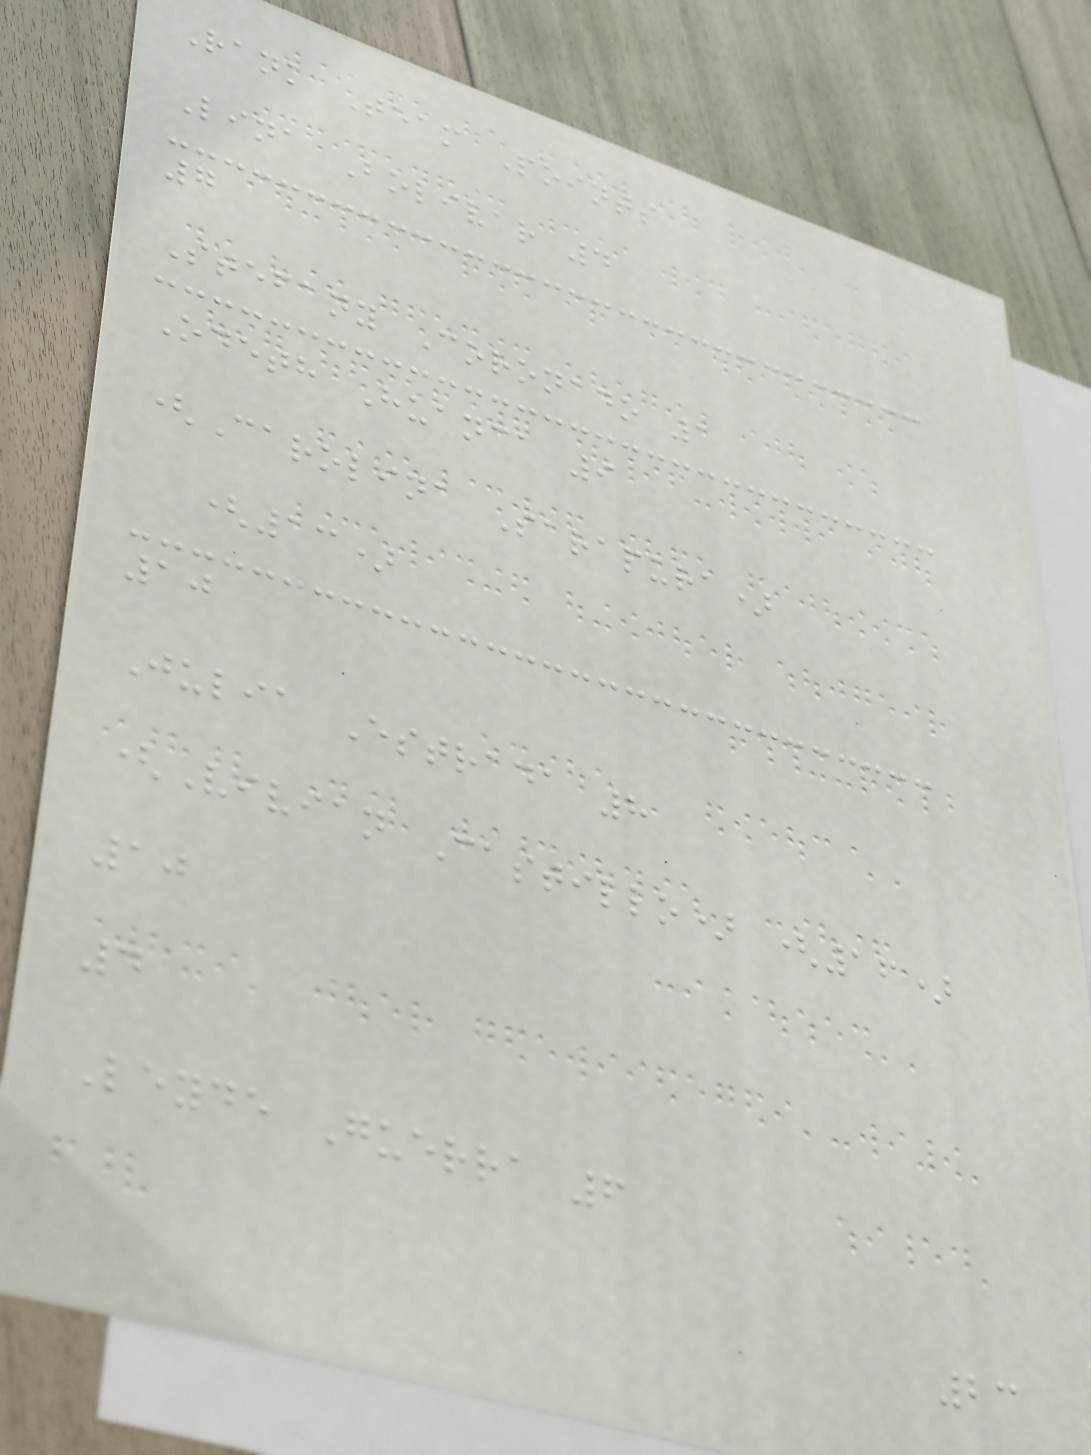Rank Team Points
Lina Bolivar 4
7
Stefany Coronado 1
Odeth Huanca 9
(Carolina Sarapura)
(13)
10
Julia Estrada 8
(Vivian Castillo) (16)
10
4
Leyde Guerra 6
23
